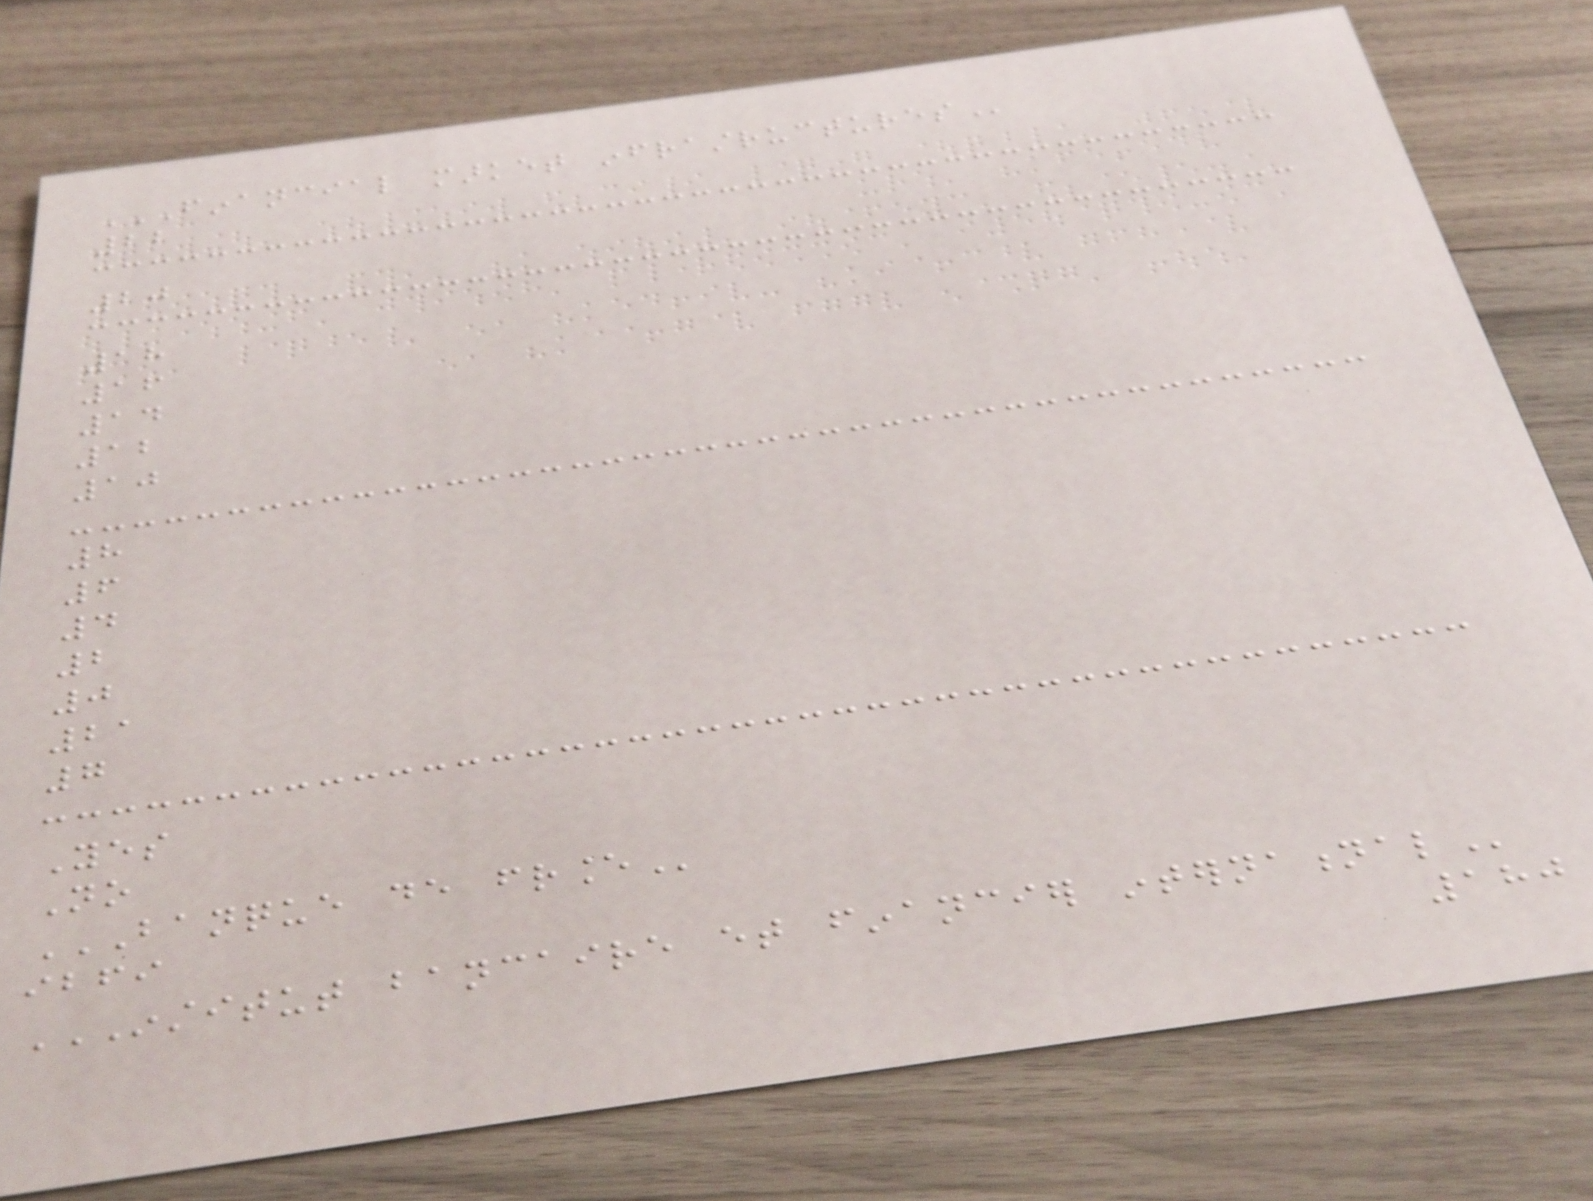FINANCIAL MARKET INFRASTRUCTURES
22
20
18
16
14
12
10
8
6
4
2
0
21
7
Yes
No
BANQUE DE FRANCE
ibfi
INSTITUT BANCAIRE ET FINANCIER INTERNATIONAL
180
